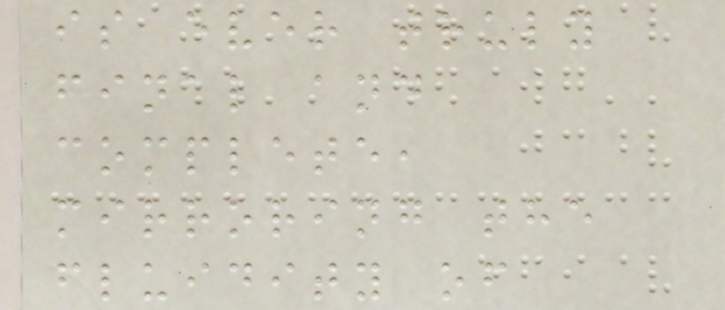is ever truly
final and
complete,
mirroring the
fluidity of
